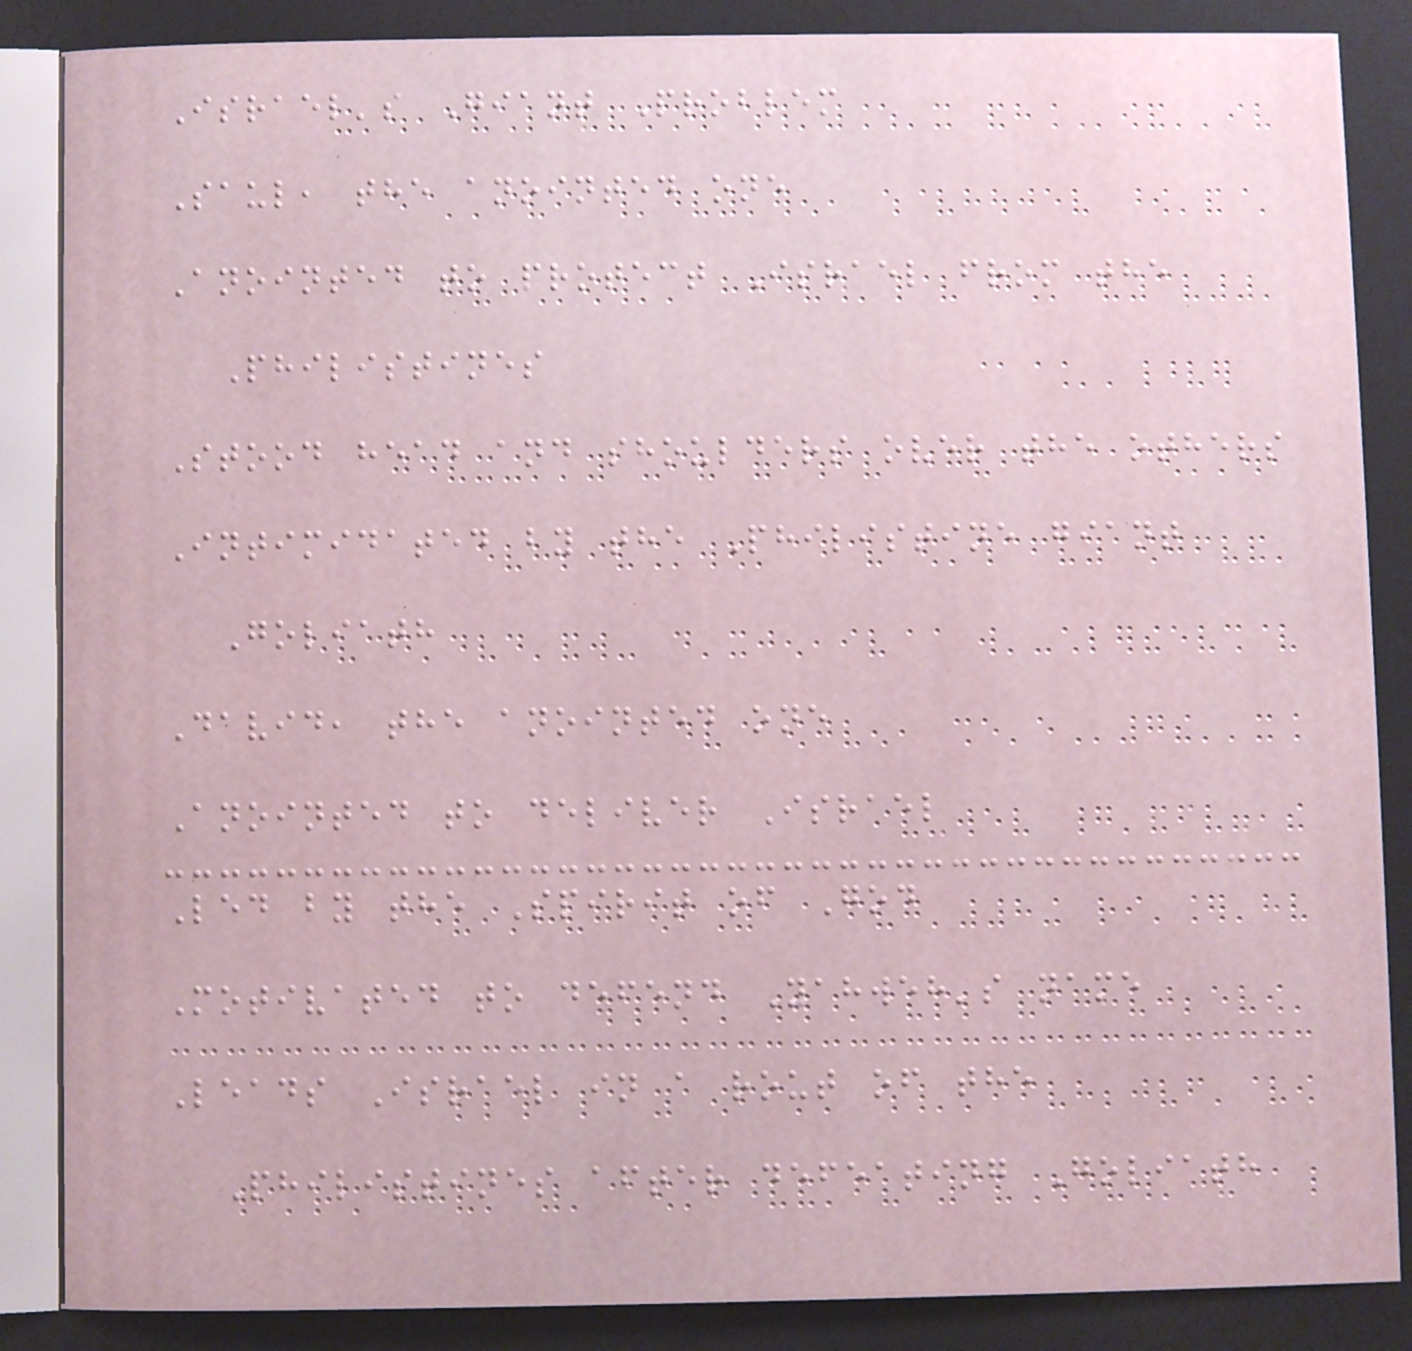Israel's Giant Problem
Saul, the anointed one
Anointed to protect Israel from the
Philistines
Stood head and shoulders over the others
Intimidated by the Philistine giant
Goliath
David, the anointed one
Anointed to deliver Israel
Led by the Spirit of God
Motivated to defend Yahweh's name
Leads Israel in a rout of the
Philistines after defeating Goliath
